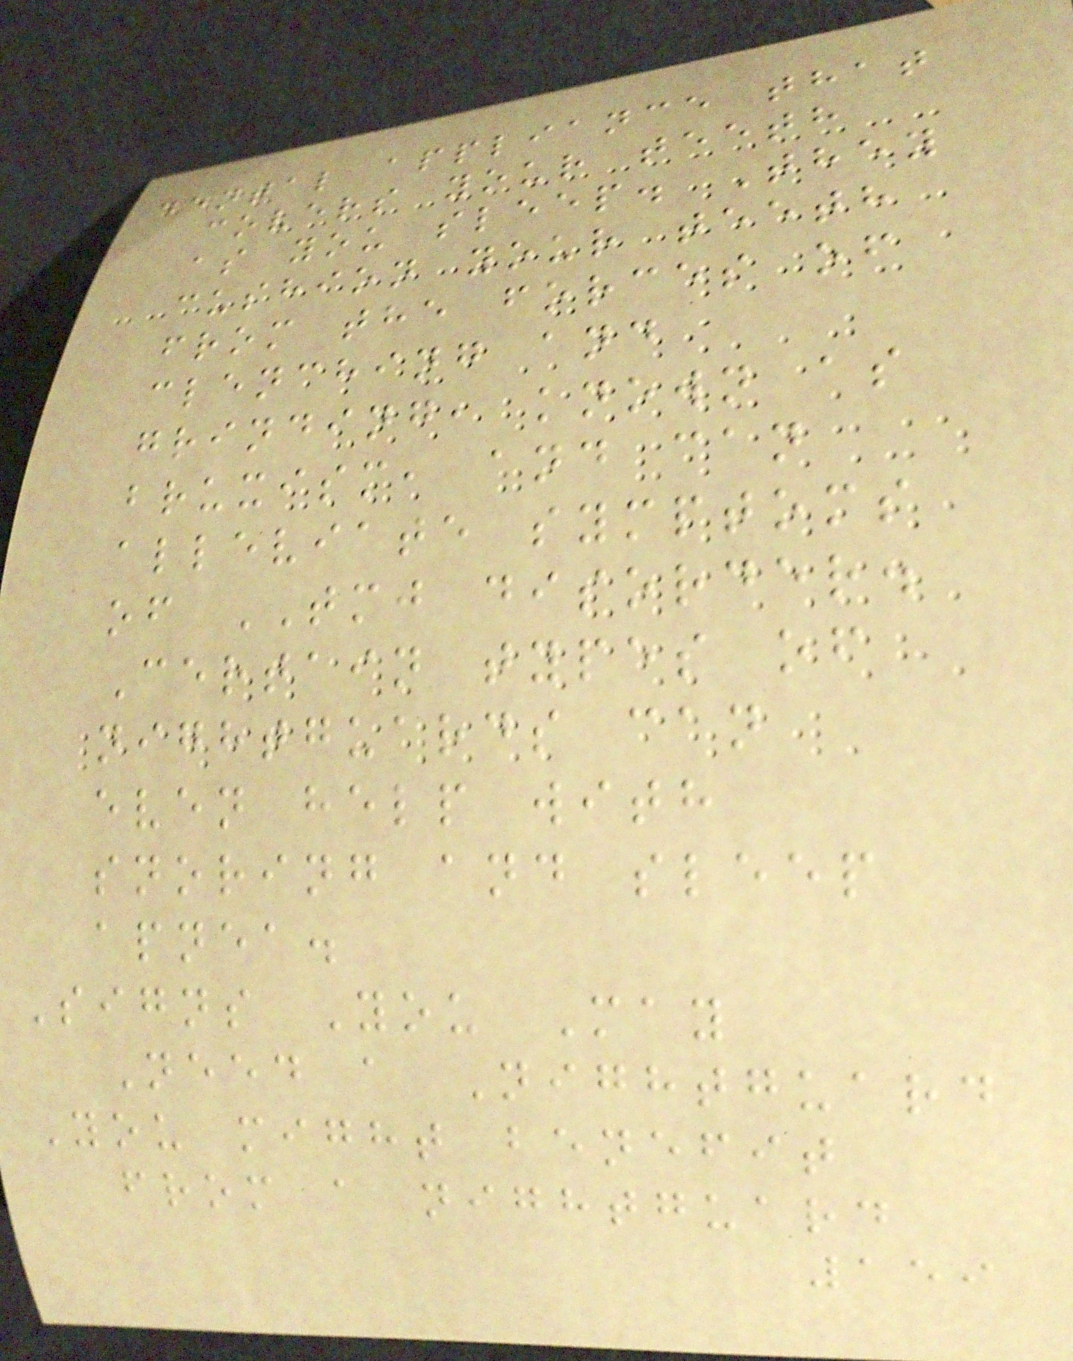dental appliance that
covers your teeth
as you sleep. They
cushion your teeth
from the forces of
clenching and
grinding, known as
bruxism, and can
alleviate symptoms
of TMJ disorder.
Certain types of
nightguards can
even help with
snoring and sleep
apnea.
Signs You May
Need a Nightguard
You might benefit
from a nightguard
159
